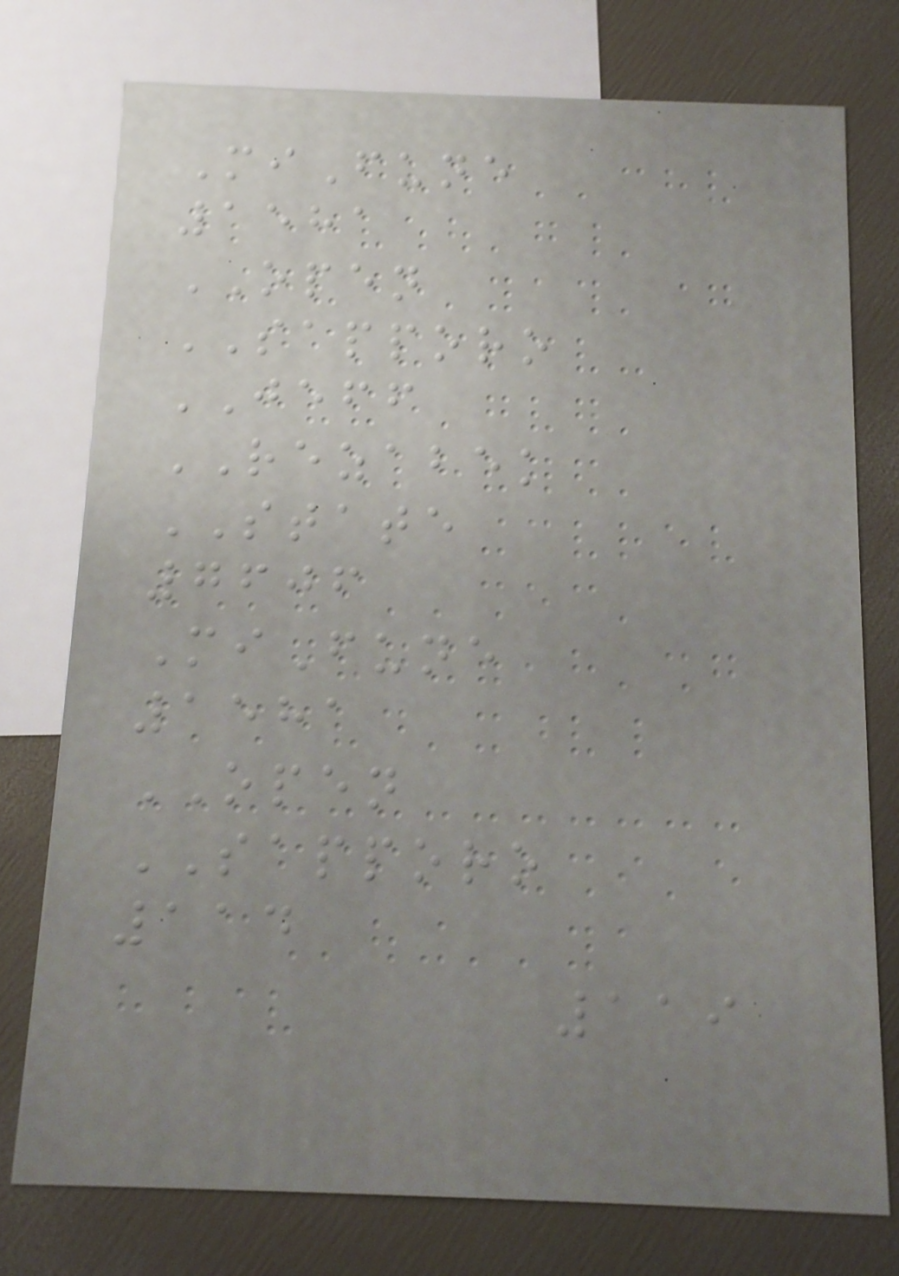MiFune
1581
OPEN
SAPPORO
JEFF
REZABEK
STATE
7606
MiFune
1581
OPEN
SAPPORO
114
119
